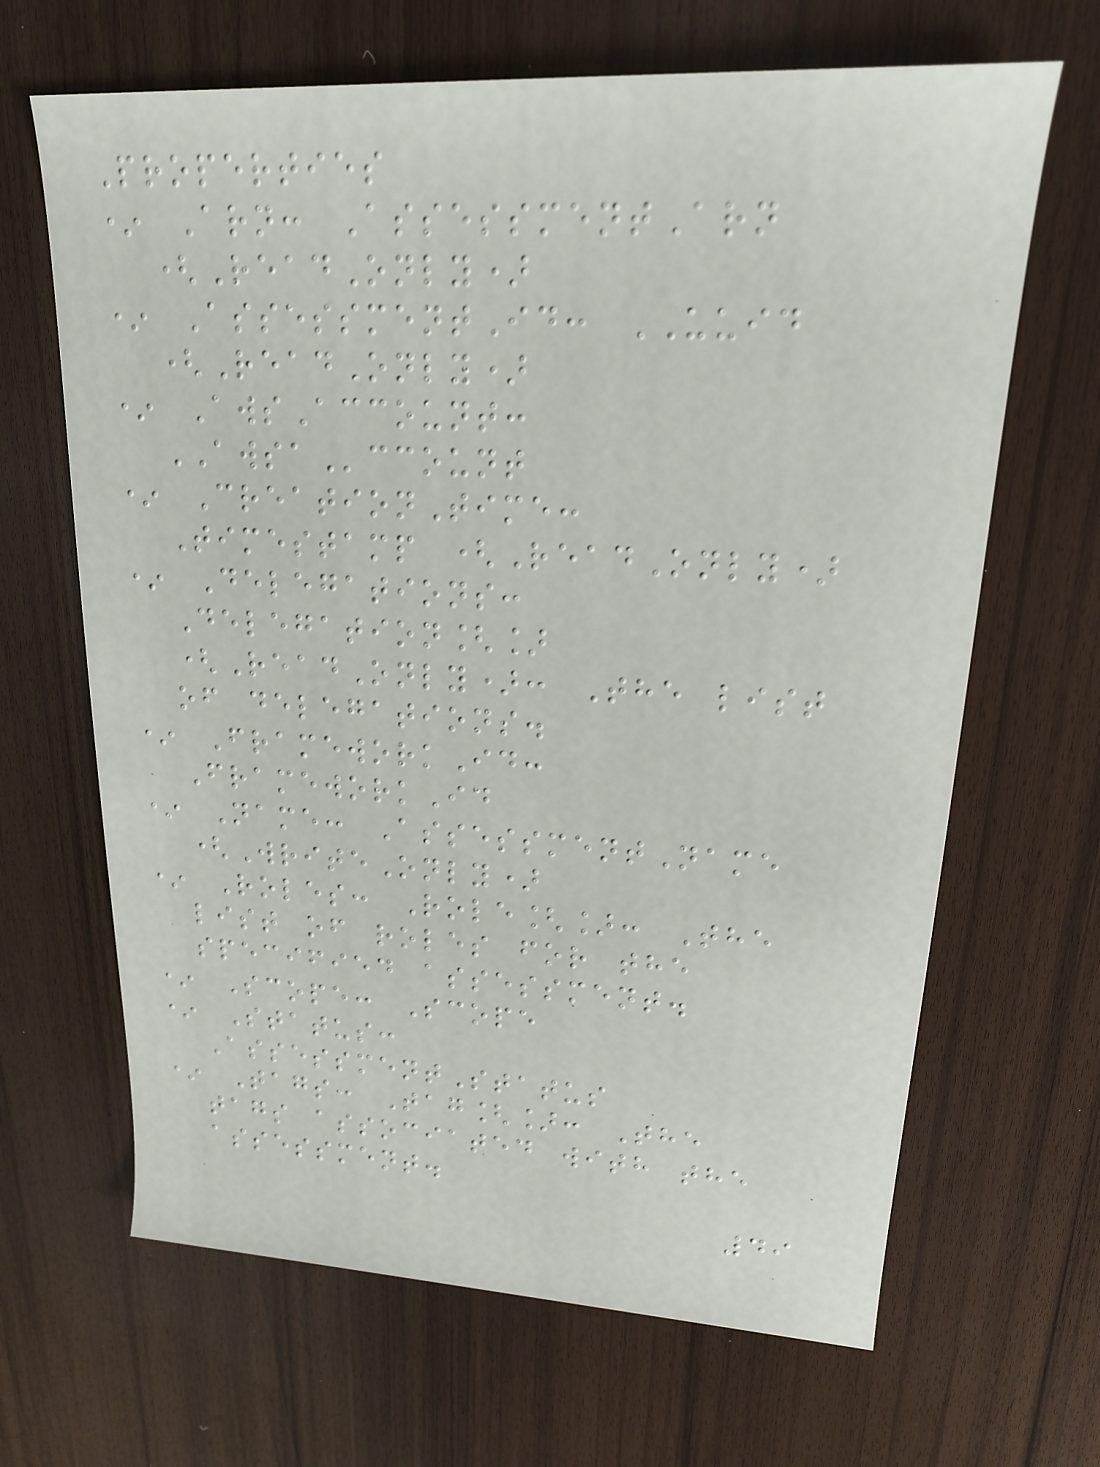Properties
* Arn: AssessmentArn
(ReadOnly)
* AssessmentId: UUID
(ReadOnly)
* AwsAccount:
AWSAccount
* CreationTime:
Timestamp (ReadOnly)
* Delegations:
Delegation[]
(ReadOnly): The list
of delegations.
* FrameworkId:
FrameworkId
* Name: AssessmentName
(WriteOnly)
* Roles: Role[]: The
list of roles for the
specified assessment.
* Scope: Scope
* Status:
AssessmentStatus
* Tags: Tag[]: The
tags associated with the
assessment.
49
